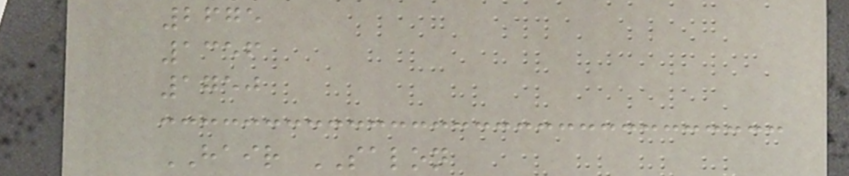2675
1356
1750
HAIR SALON
